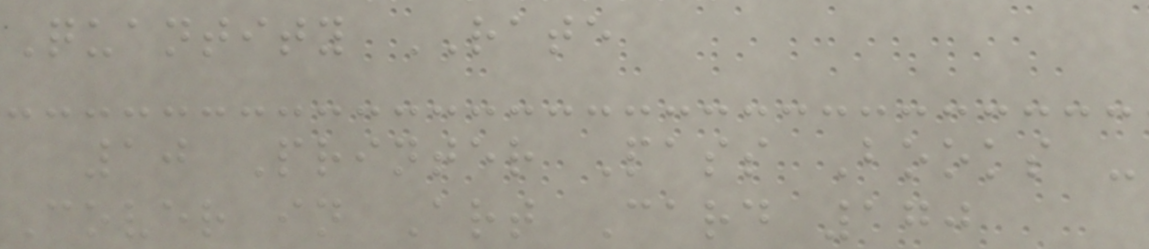Quantity RATE
10 Printer Pass Books -
Cover in Art Card 170
